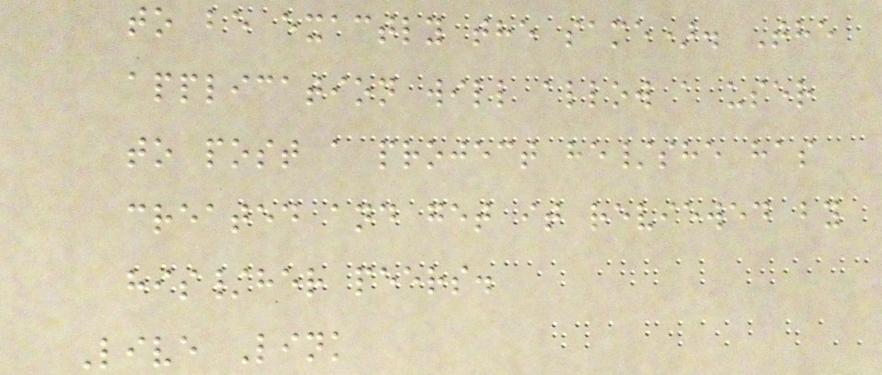to be exactly the same). The
application will allow a user
to post a project he/she has
created and get it reviewed by
his/her peers.
Live Link
